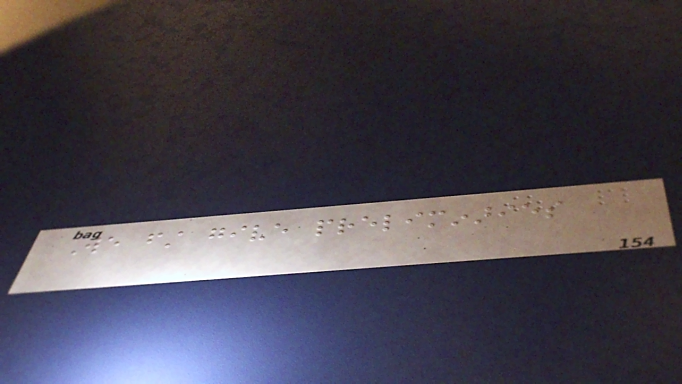We first give preliminaries
